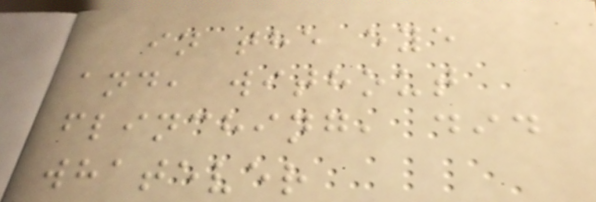in the eye
and, without
flinching, did
whatever
